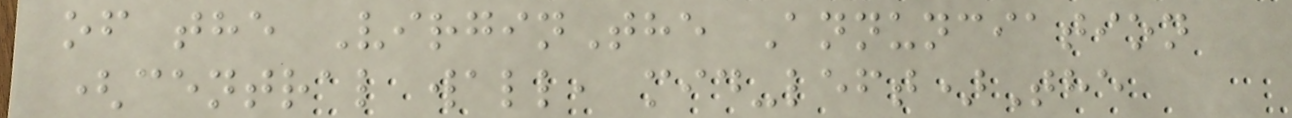of the VirginThe Annunciation
(central wall, mid-left)The
